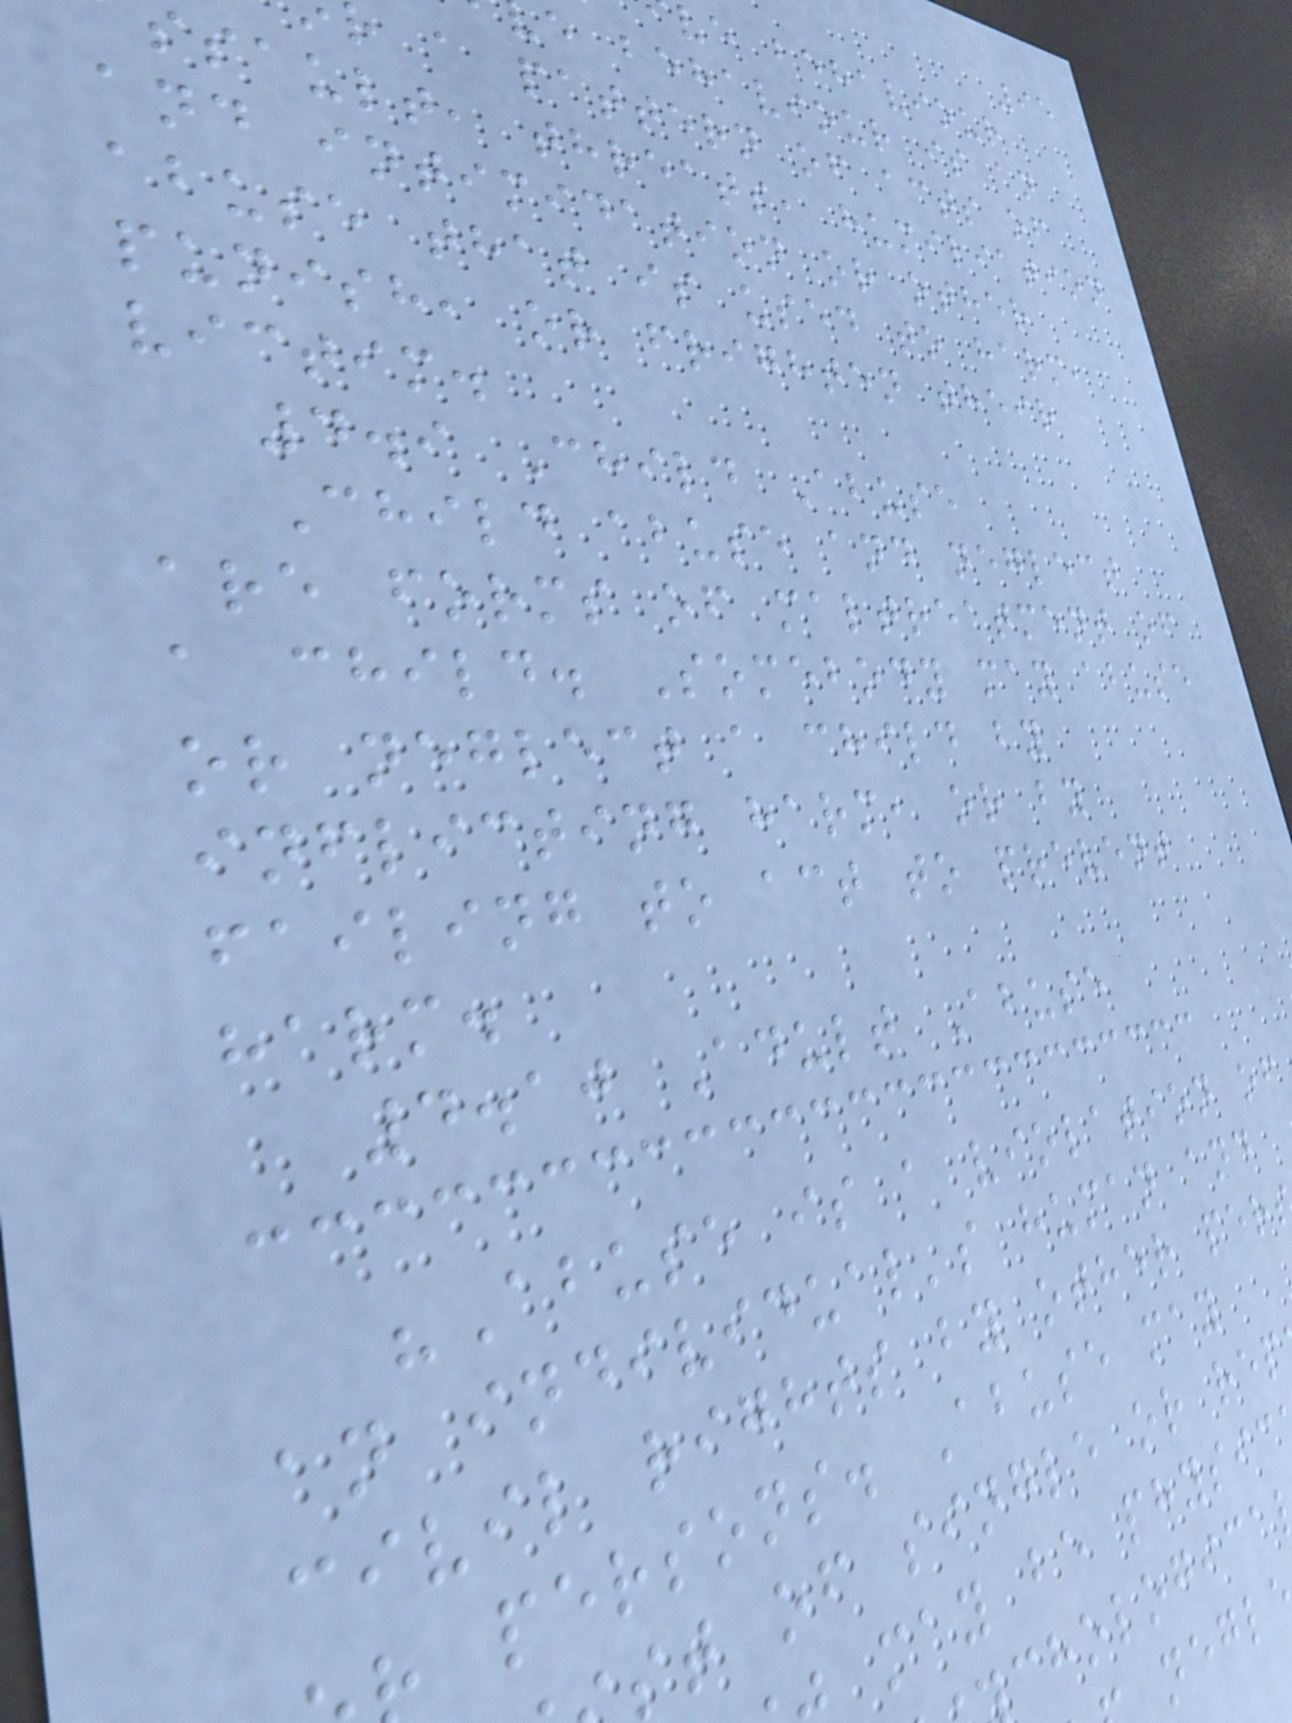95
ve behaviour
e behaviour is an
a pattern of acts of
ssault, threats, humiliation
and intimidation or other
abuse that is used to harm,
punish, or frighten their
victim.
4.9 Child Abuse
Child abuse and neglect
are forms of maltreatment of
a child. Somebody may abuse
or neglect a child by
inflicting harm, or by
failing to act to prevent
harm.
4.10 Adult Abuse
"Abuse is a violation of
an individual's human and
civil rights by other per
persons. Abuse may
st of single or rep
may be physic
